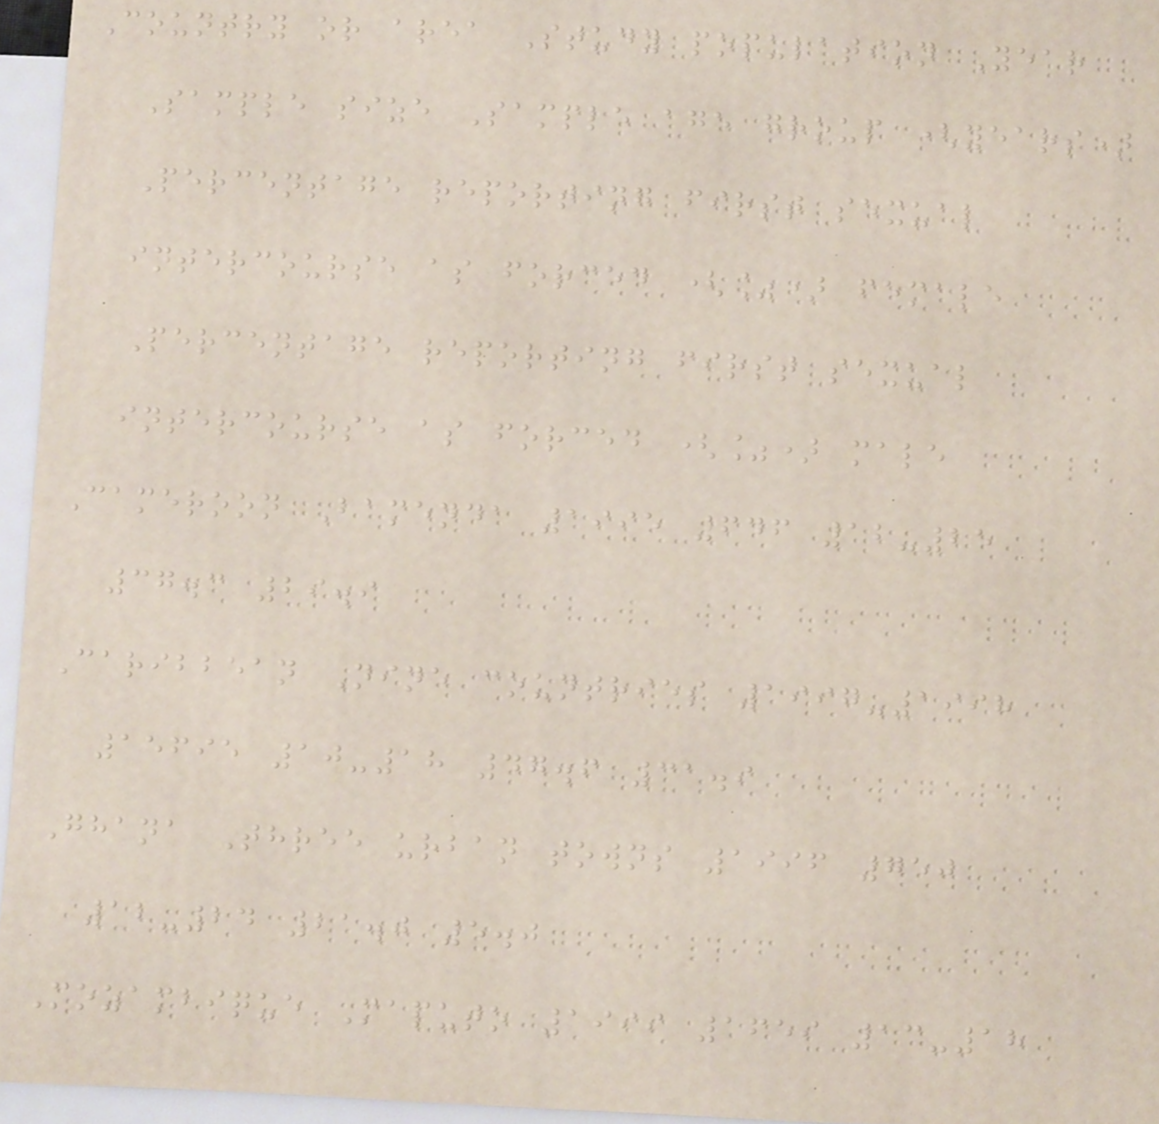Country or area Study population Year
Sample size Sample age group (years)
Percentage reporting first sexual
intercourse as forced (%) female
Percentage reporting first sexual
intercourse as forced (%) male
Cameroon Bamenda 1995 646 12-25
37.3 29.9
Caribbean Nine countries 1997-1998
15695 10-18 47.6 31.9
Ghana Three urban towns 1996 750
12-24 21.0 5.0
Mozambique Maputo 1999 1659 13-18
